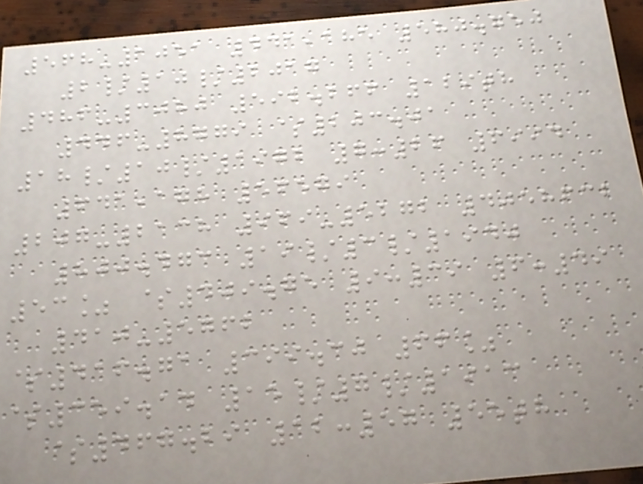568-1051 441,185 580.750
2/10/2017
486-3080 592.266 129th
446-8779 $203.01
18/10/1972 7:26 6994
641,178 56579
207-2138 969-5272 4058632
800.473 19/3/1940
53% $409.75 9:39 6:49
410-5762
$416.71 399.30 66%
$359.14 15/7/1913
$467.29 12:57 55th
